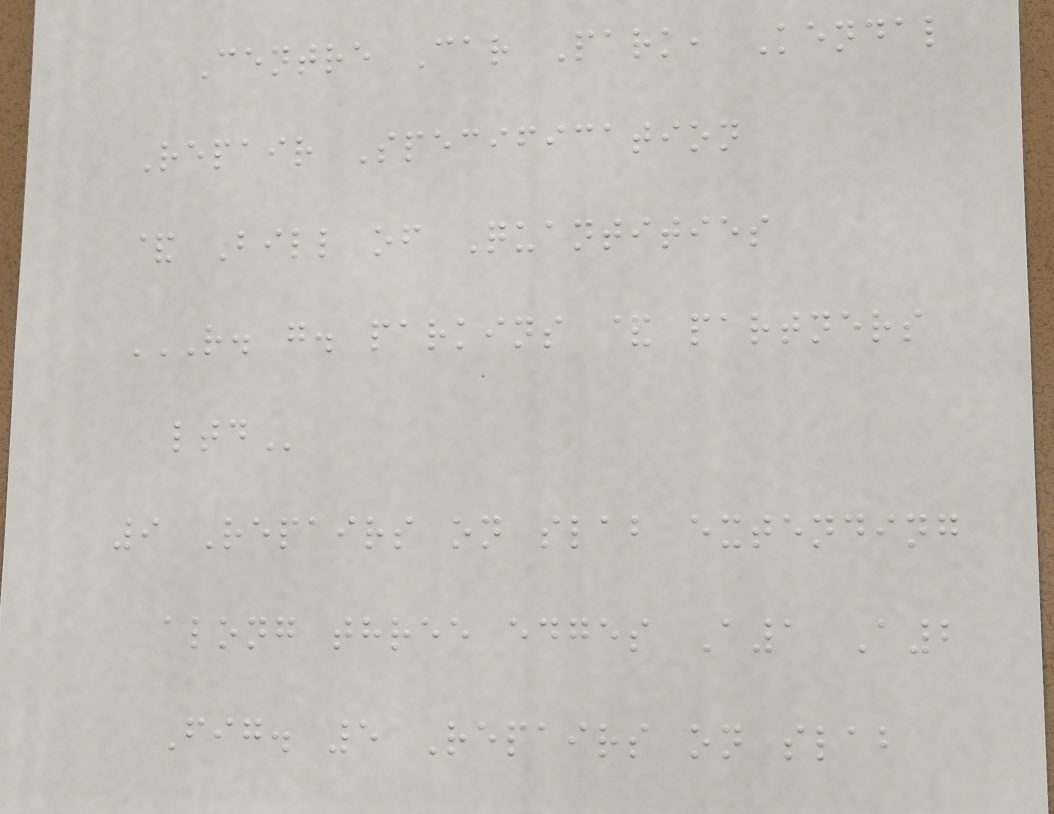Centre Car Park, Kendal
Repair Specification
& Bill of Quantities
R. G. PARKINS & PARTNERS
LTD
9 Repairs on slab extending
along three edges A1 A2
Fig. 5 Repairs on slab
